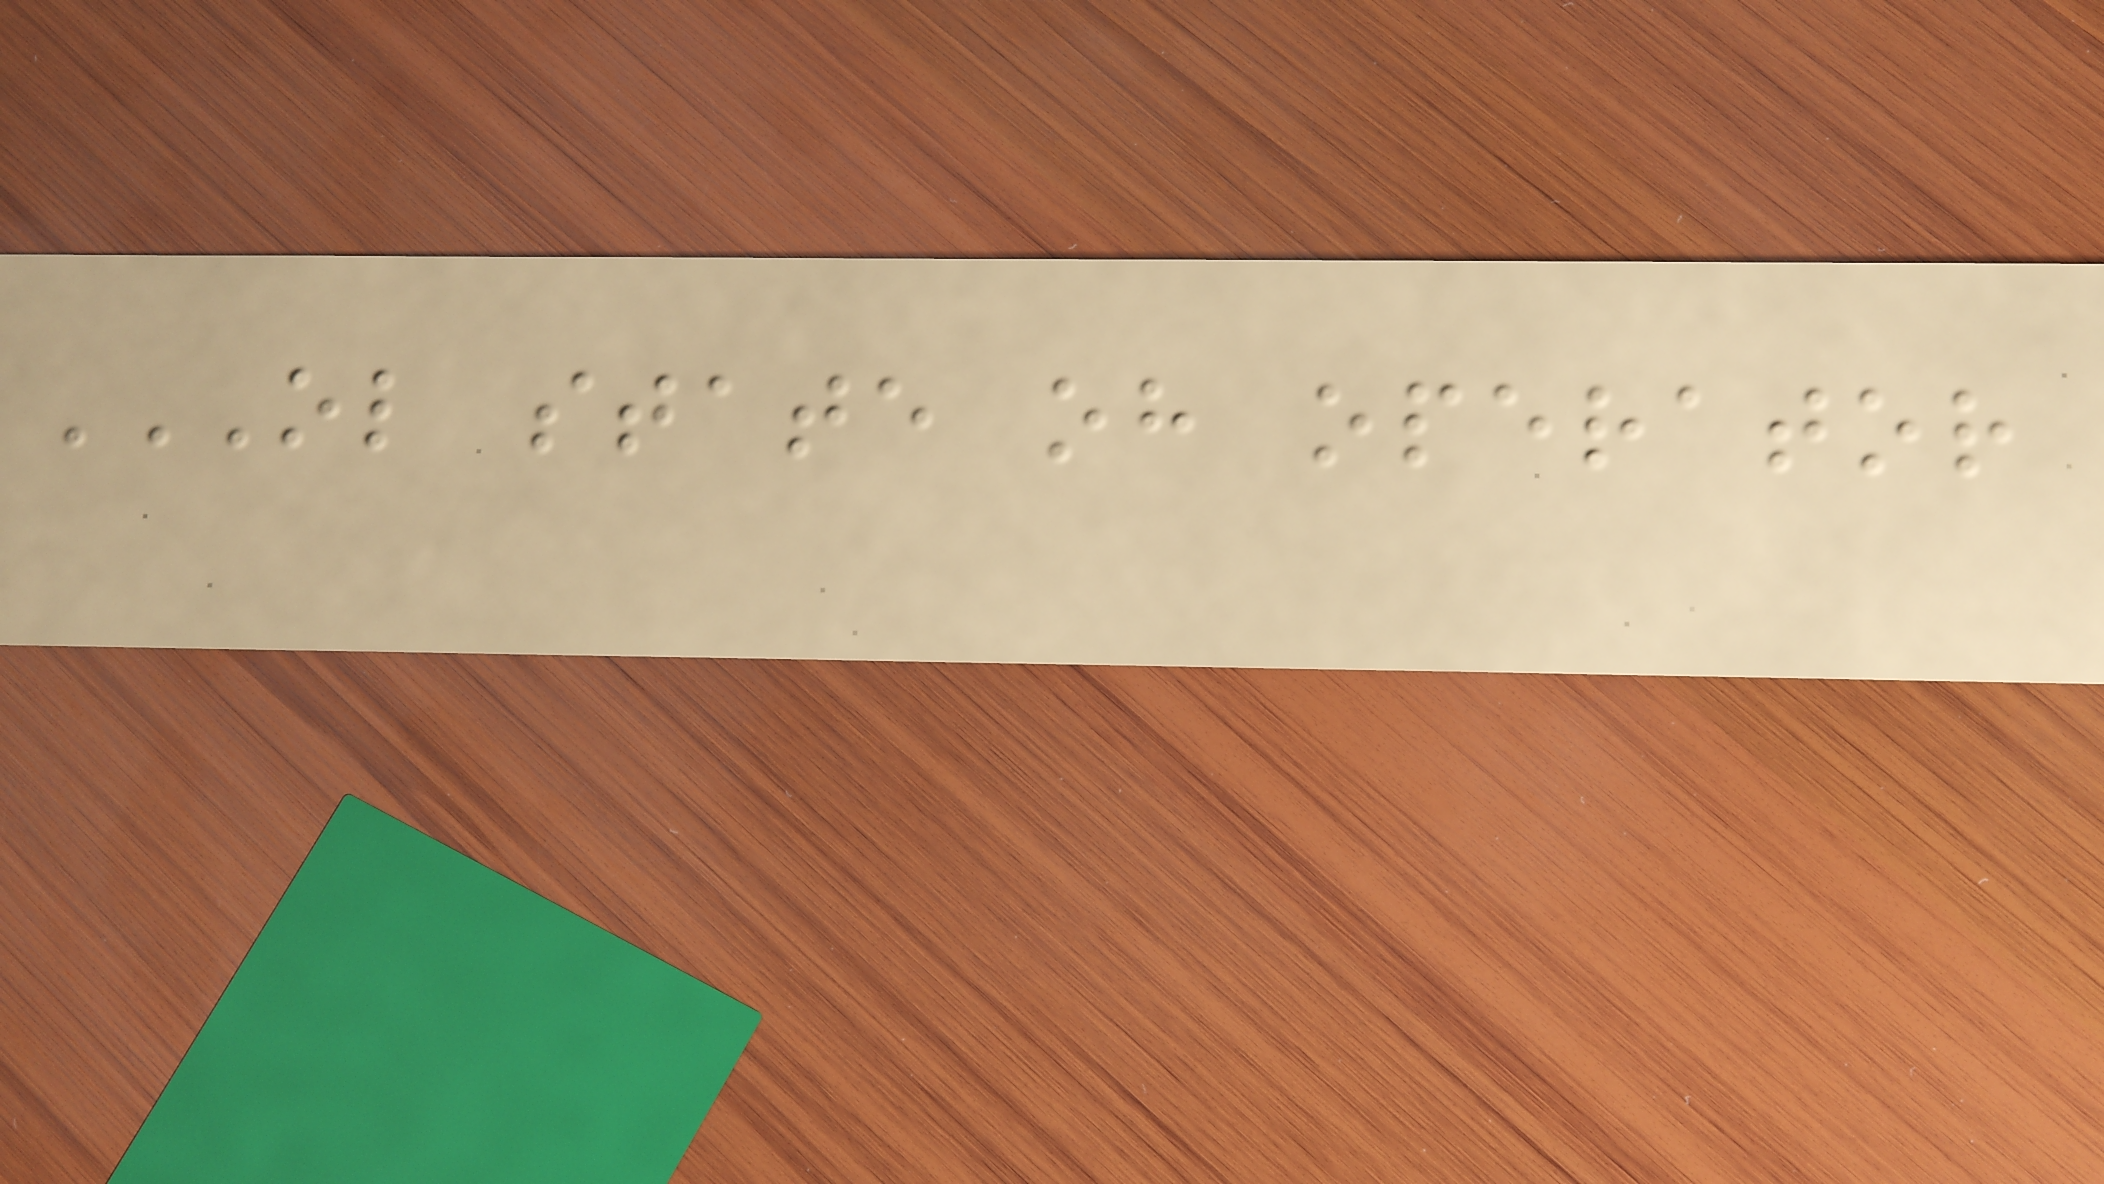OL STATE OH OPERATOR
